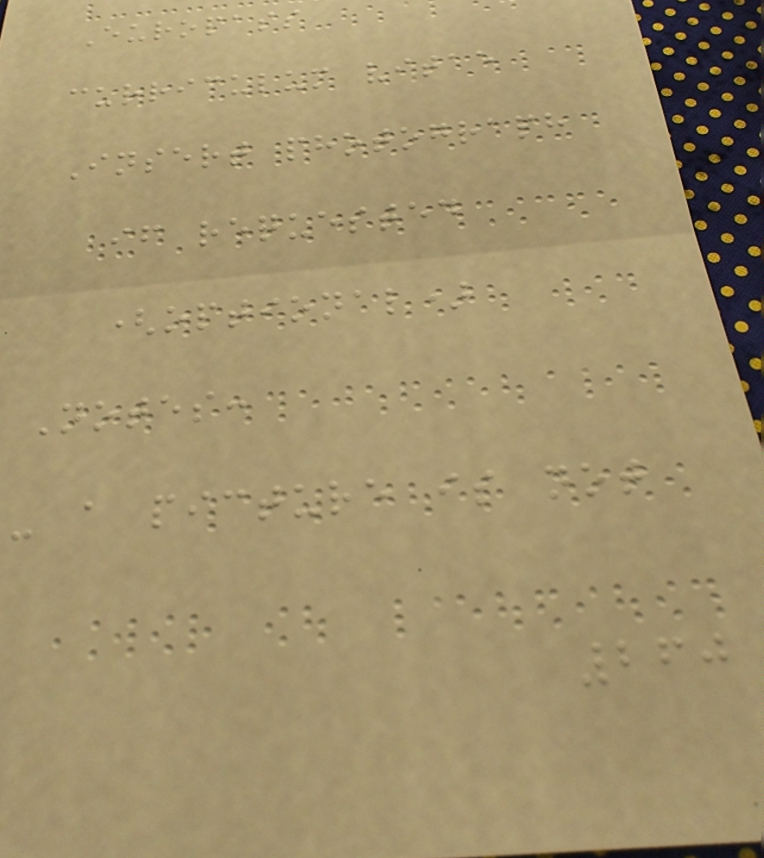Europass
curriculum vitae
Insert photograph
if requested
(optional)
Notes:
- a picture is not
260
